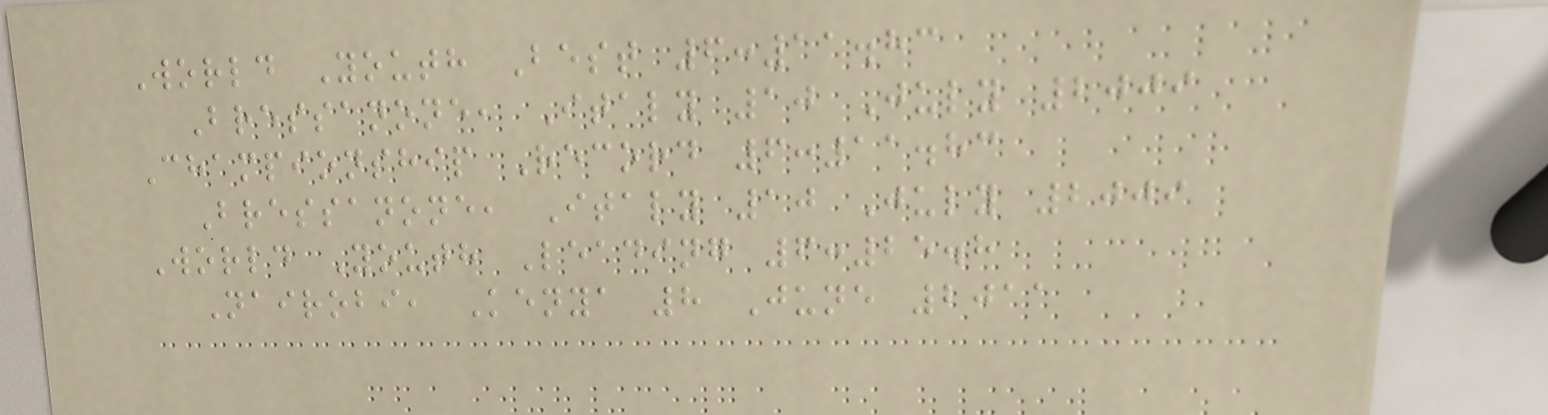World Youth Best 6:11.83
Bressanone, Italy 10 July 2009
Championship Record 6:11.83
Bressanone, Italy 10 July 2009
World Youth Leading 6:25.8
Nairobi, Kenya 8 June 2011
